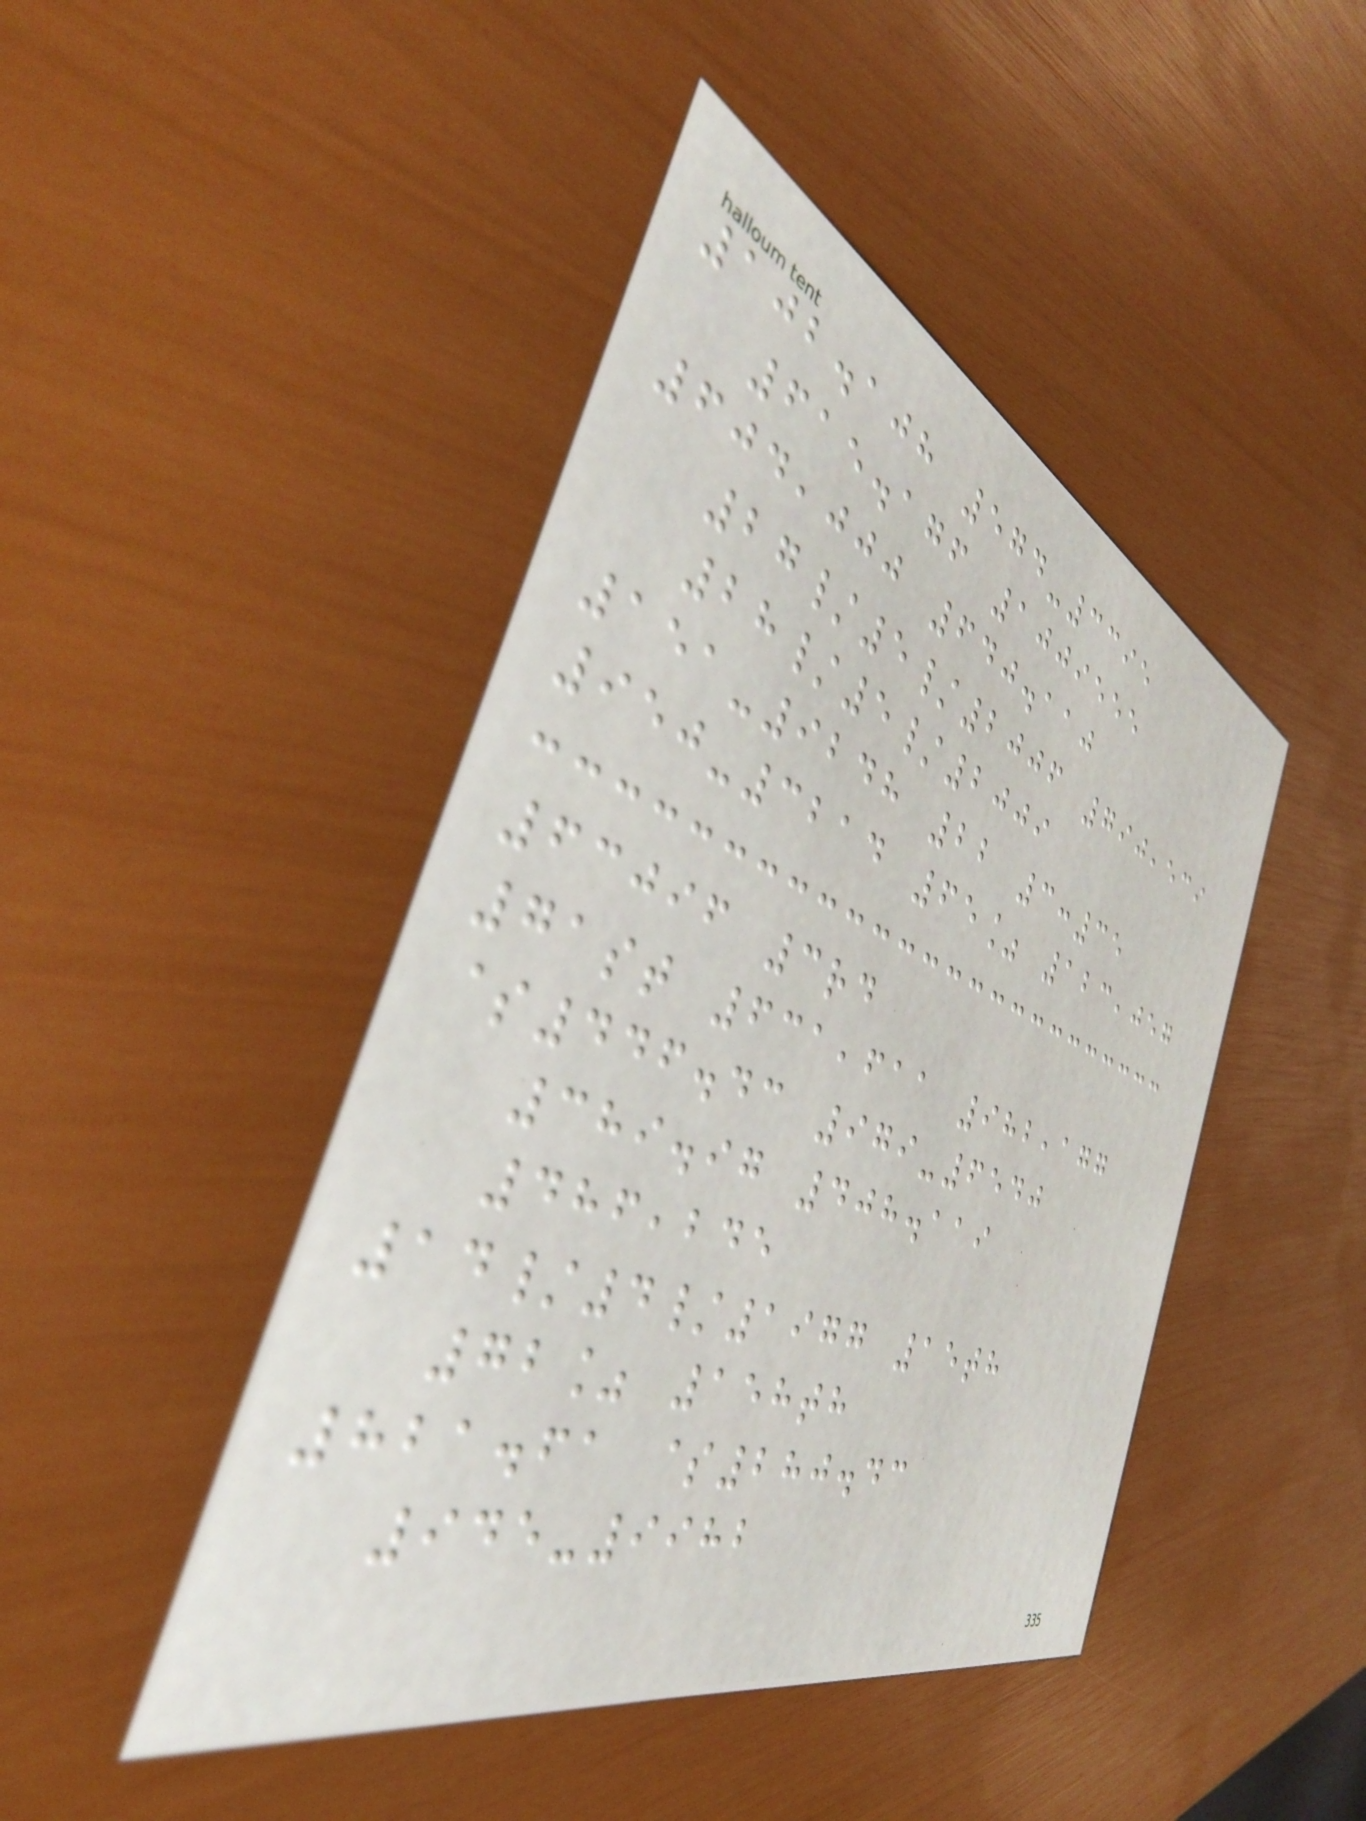102.108 574-3395
615.176 1009555
604,000 640.110
27/5/2006 790,539
28/5/2009
151-9248 22 3:35
950-3214 65% 123,057
63096 3rd
71st 631,611 982,177
$446.43 979-6540
389.97 408.119
486,245
14/4/1977 15th
72% 158th
821.61 $280.43
945-9982
